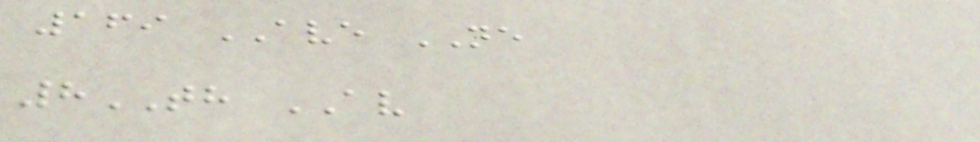169 AVE NE
8TH AV
